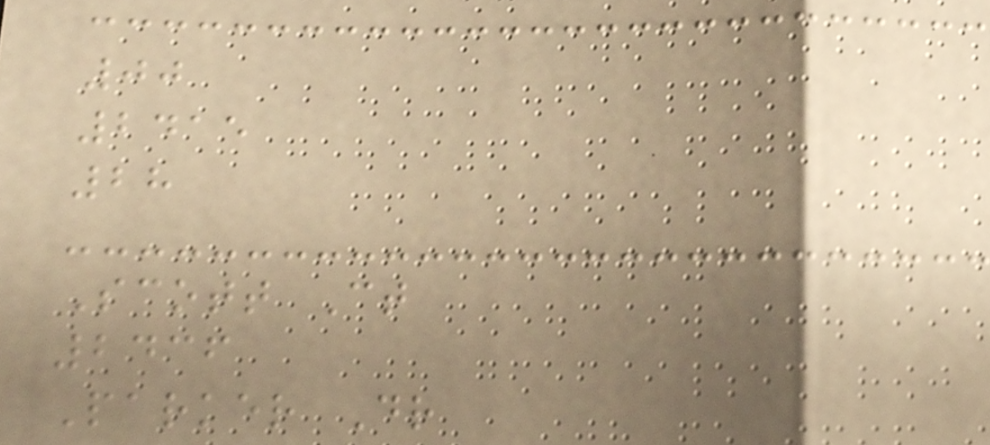00
2415
28
Scott Ct
2436
Parker Dr
